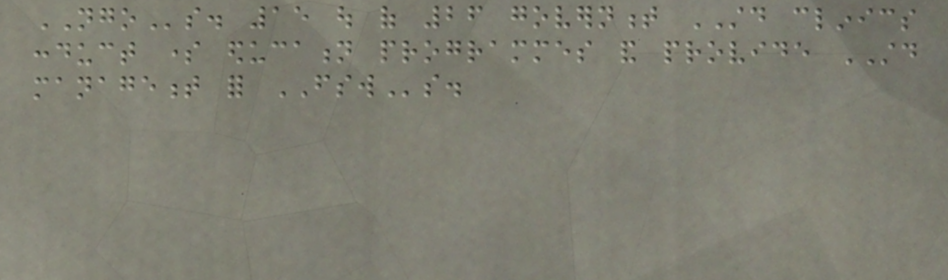NGOs. 15 out of 26 government STD clinics
conduct some education programmes and provide STD
management for FSWs.
